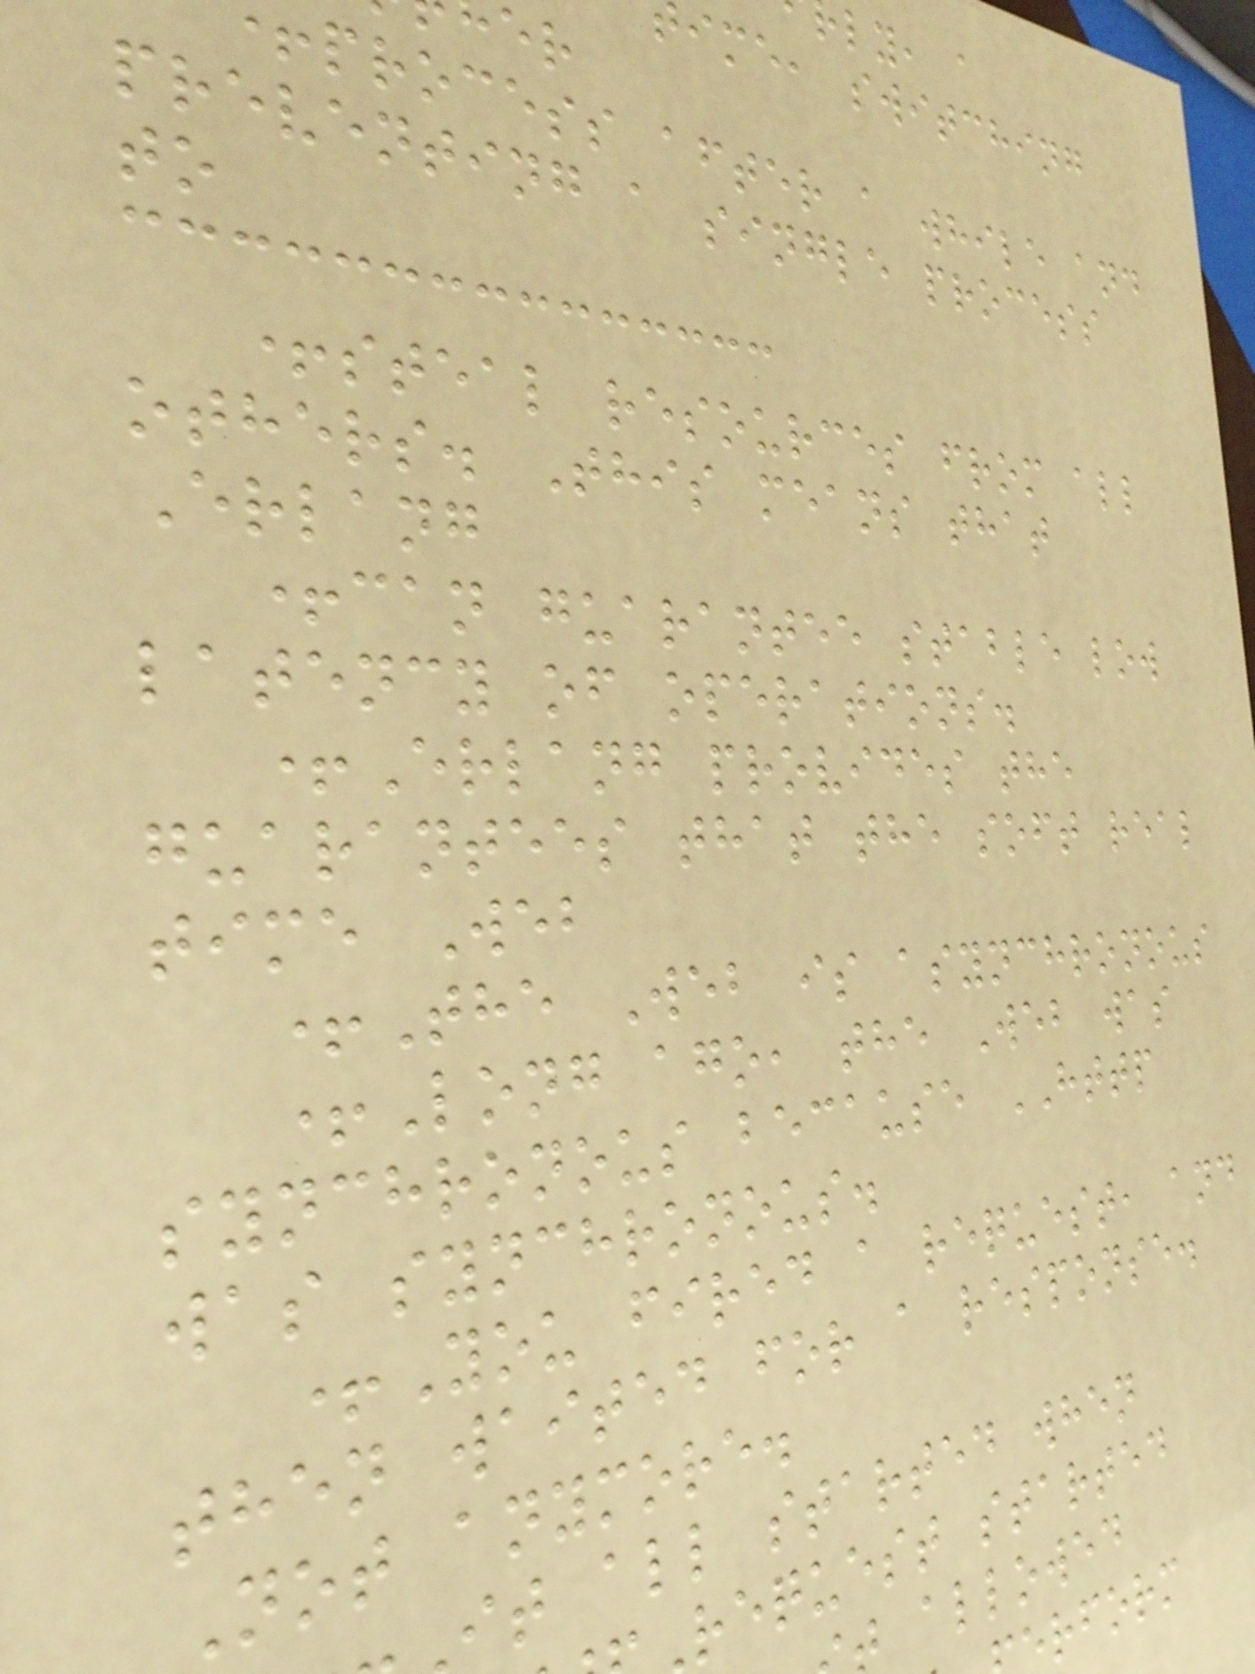ime, switching
process after a while and
preventing a single process
to
+steal resources from all
others. This means that
Erlang
+can guarantee stable low
latency of operations.
+Erlang provides the
guarantees that the soft real
time Web
+The Web is asynchronous
+Long ago, the Web was
synchronous because HTTP
was synchronous.
+You fired a request, and
then waited for a response.
Not anymore.
it all started when
request started
allowed
